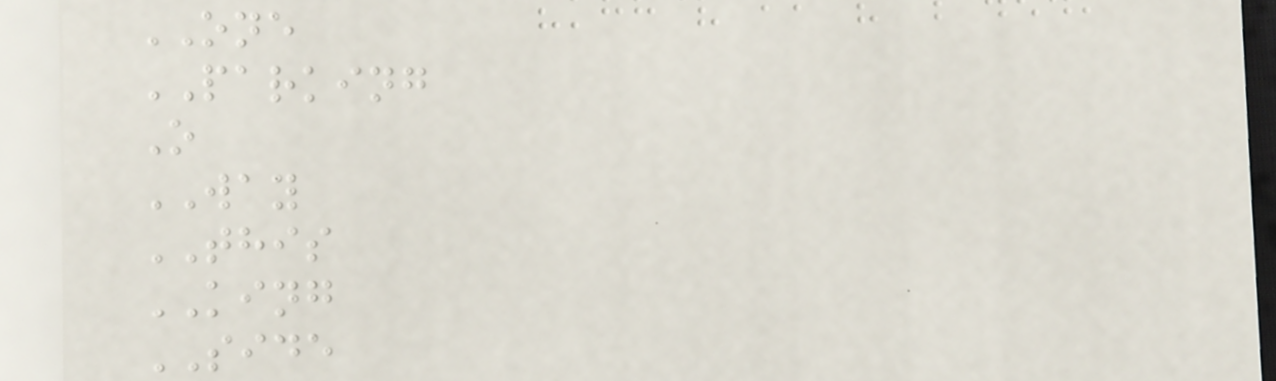ONE
PARKING
O
WAY
THIS
KING
SIDE
